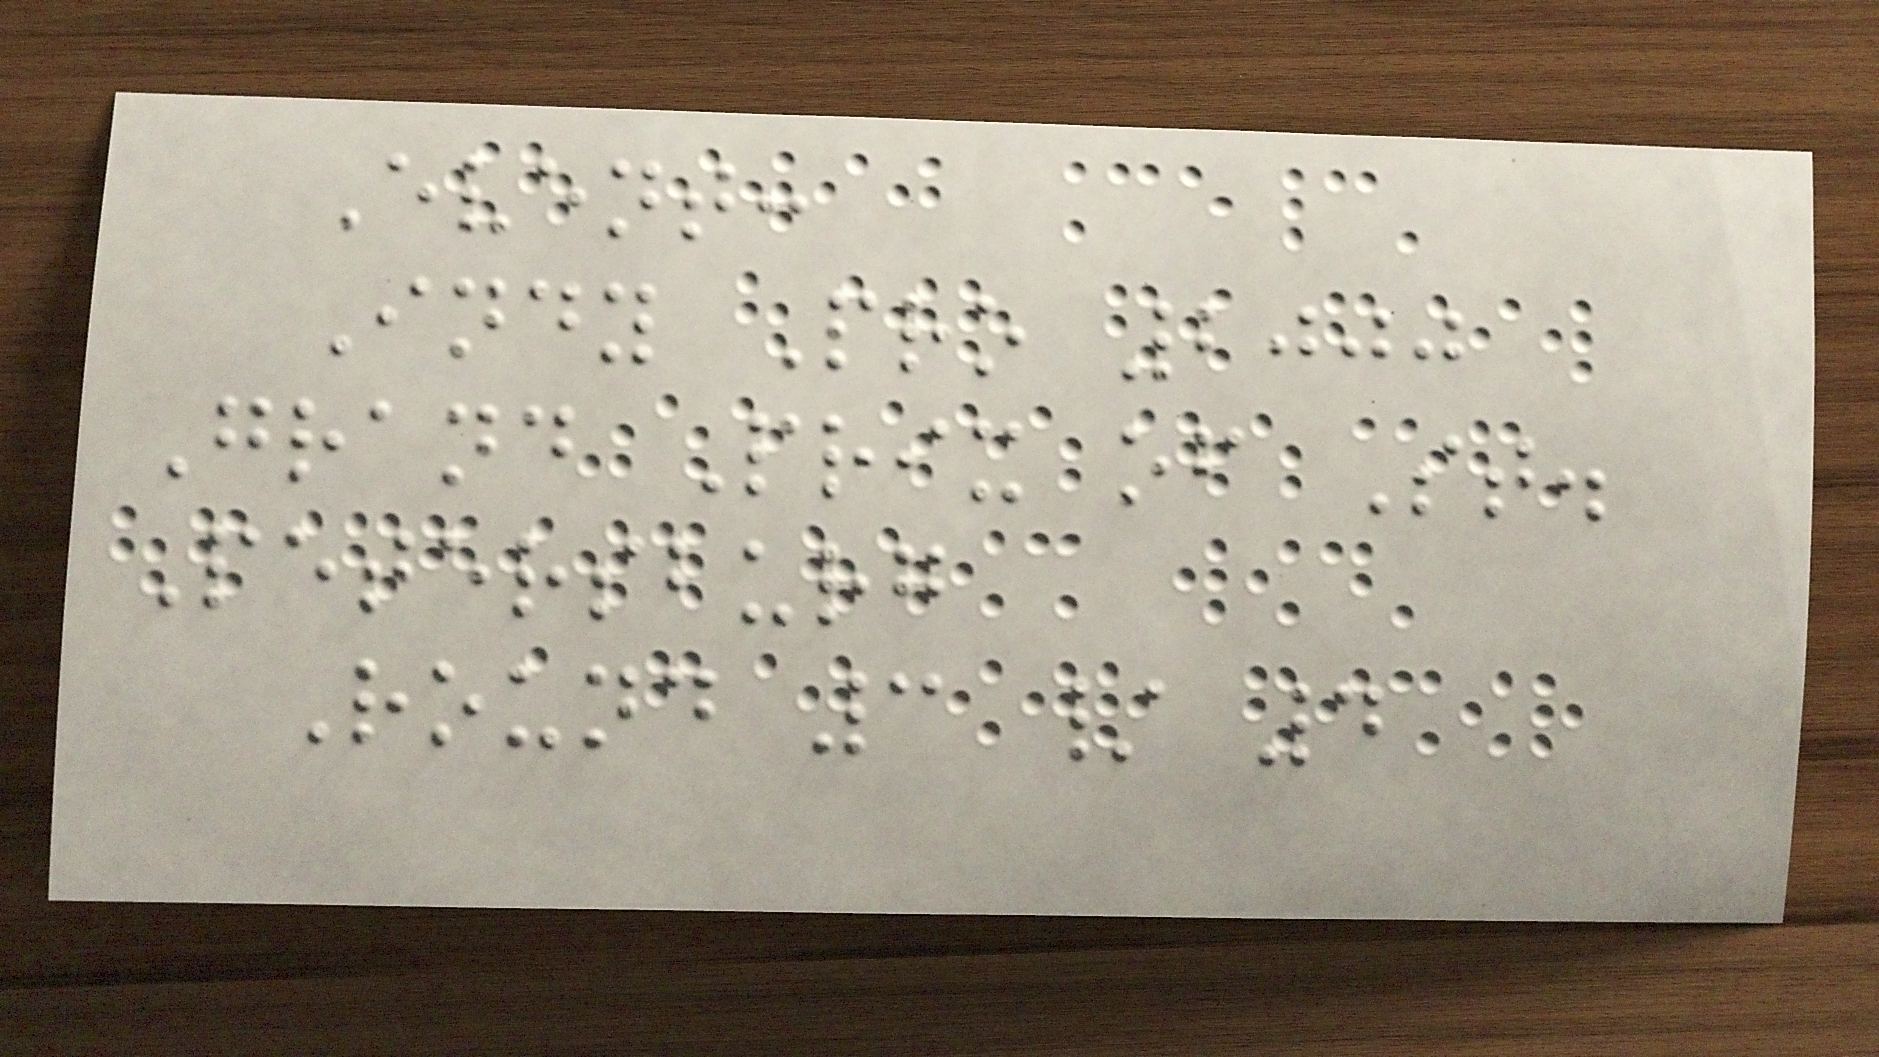Event:
Indy Pro 2000
Grand Prix of St.
Petersburg
Round 3 / 4
